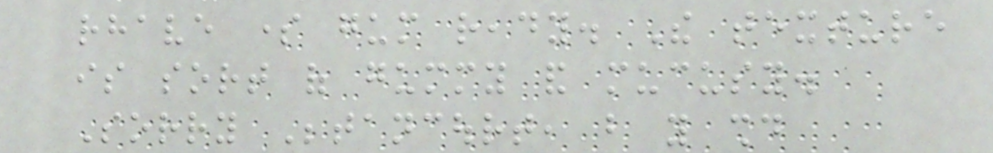rhave some gum ready. The texture
is sort of gummy and mucusy.
Sorry Betancourt, but you should
